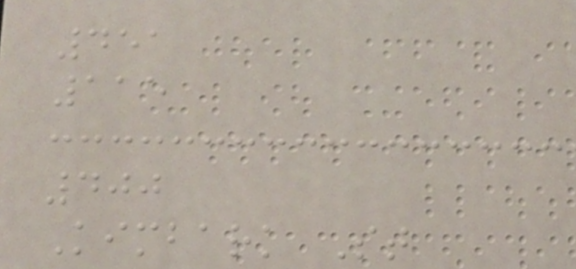451
115
400
Kimbark St
